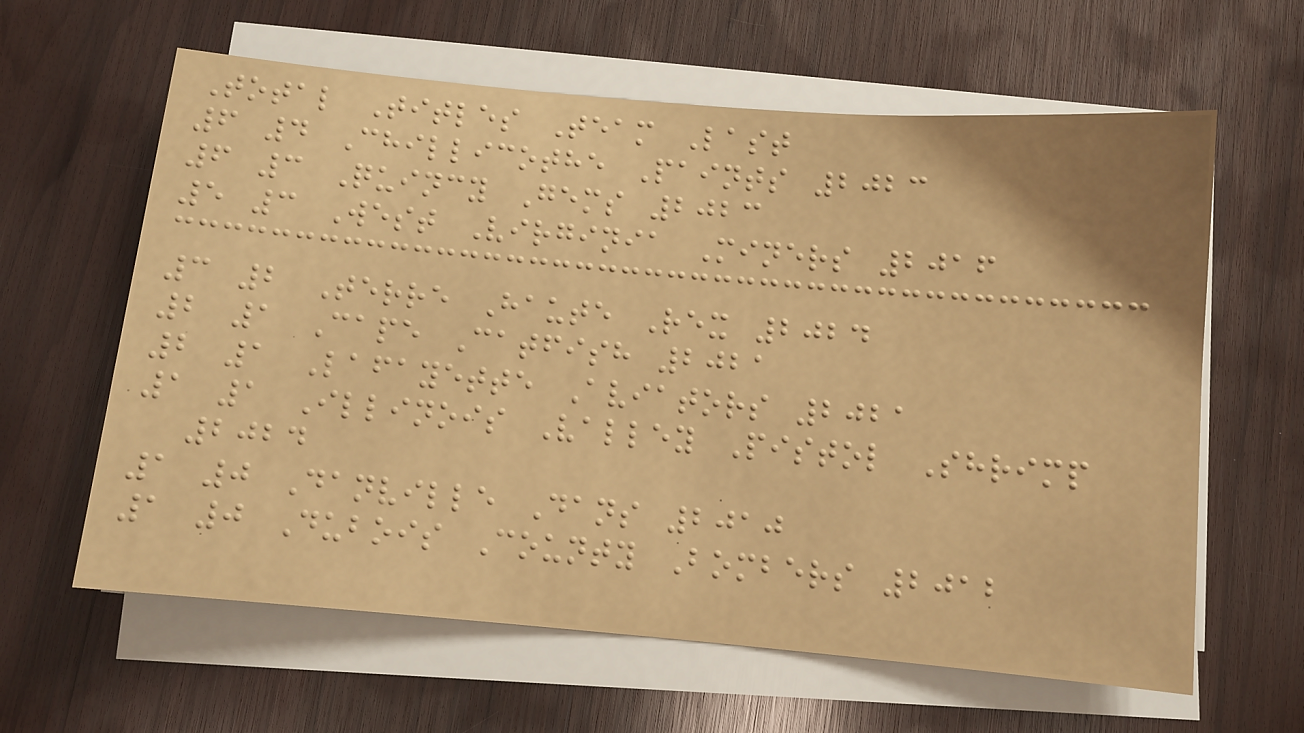Total Titles Team Last
6 4 Chillicothe Paints 2023
6 3 Quincy Gems 2023
5 3 West Virginia Miners 2016
3 2 Terre Haute Rex 2024
2 1 Cape Catfish 2021
2 1 Lafayette Aviators 2021
1 1 Illinois Valley Pistol Shrimp
2024
1 0 Danville Dans 2010
1 0 Dubois County Bombers 2012
